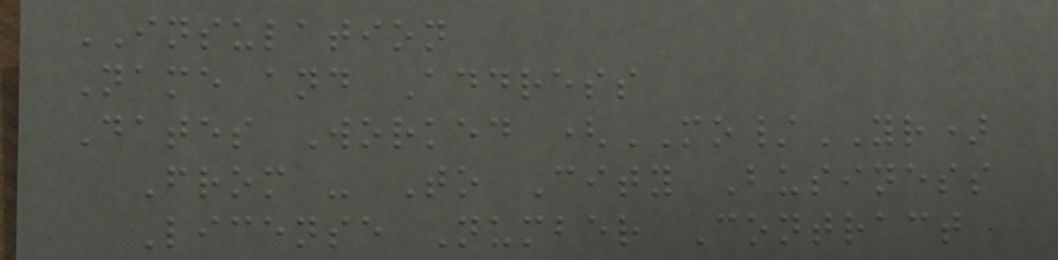INSULATION
Name and Address
Dates Worked (MO/YR)
From - To City Business
License Number Contract
